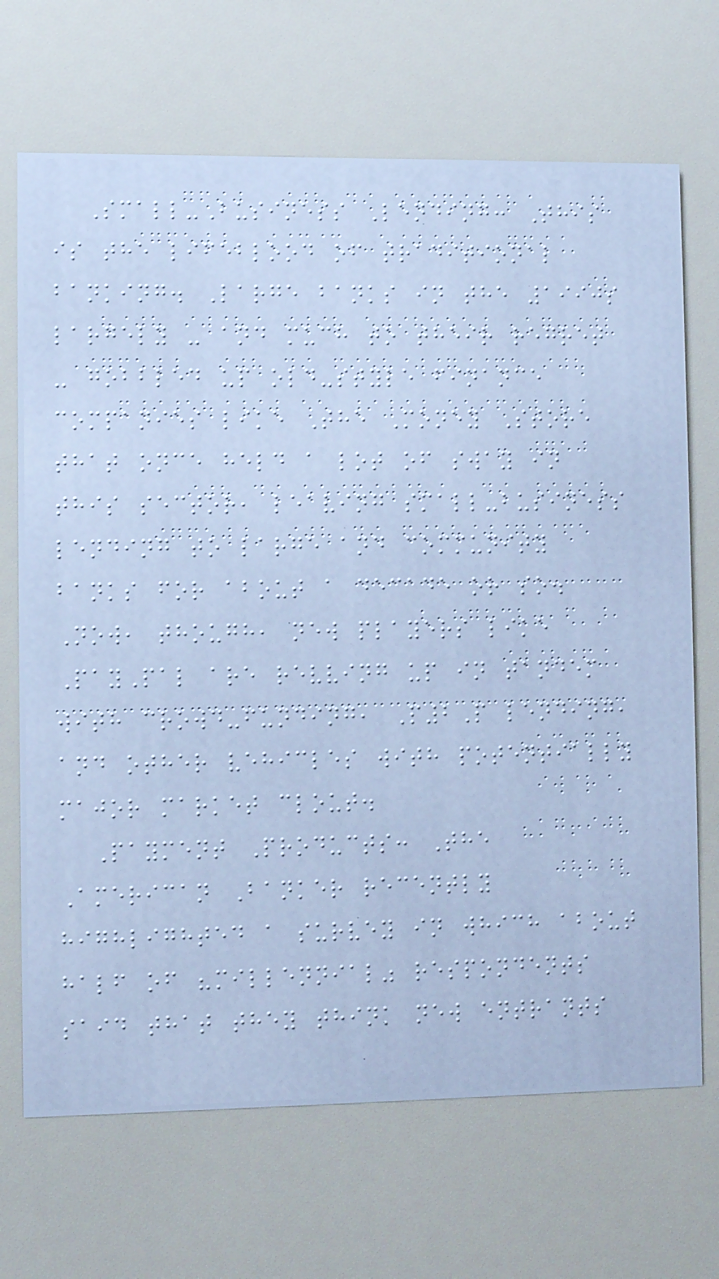Small-Business Lending: This
is the lifeblood of traditional
banking. Large banks in the 1990s
largely - and much to their regret
- gobbled up old-style finance
companies like The Money Store
that once held a lot of sway in
this sector, leaving small-business
lending to large and community
banks for about a decade or so.
Now, though, new players like
PayPal are revving up in tandem
with crowd-funding, P2P lending,
and other vehicles with potentially
major market clout.
Payment Products: The
American Banker recently
highlighted a survey in which about
half of "millennial" respondents
said that they think new entrants
